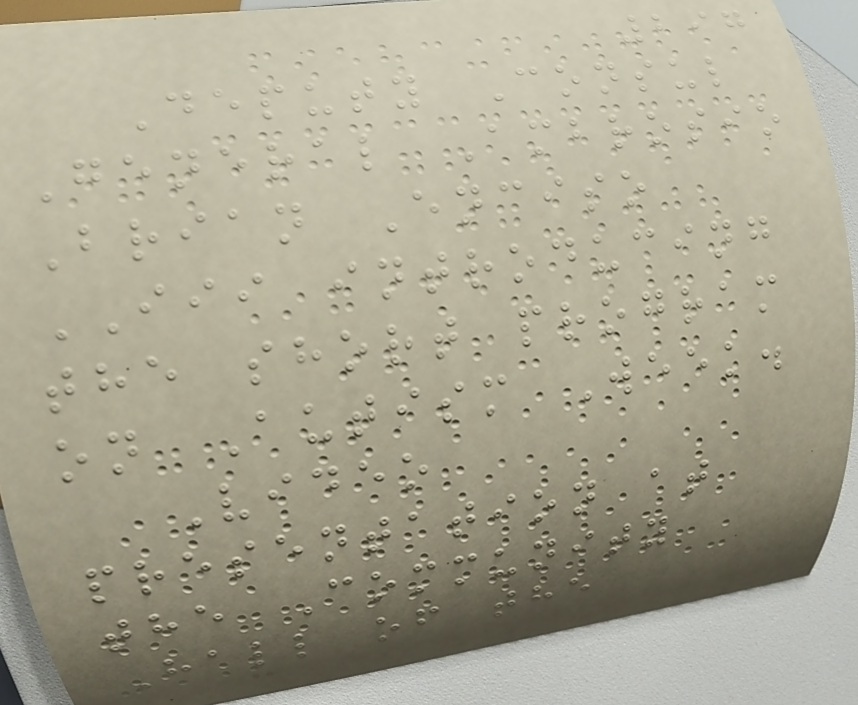297
Deputy Consul
General Ambrosio
Brian Enciso
III introducing
the short program
on Autism Week.
Video
presentation at
the Community
Hall of the
